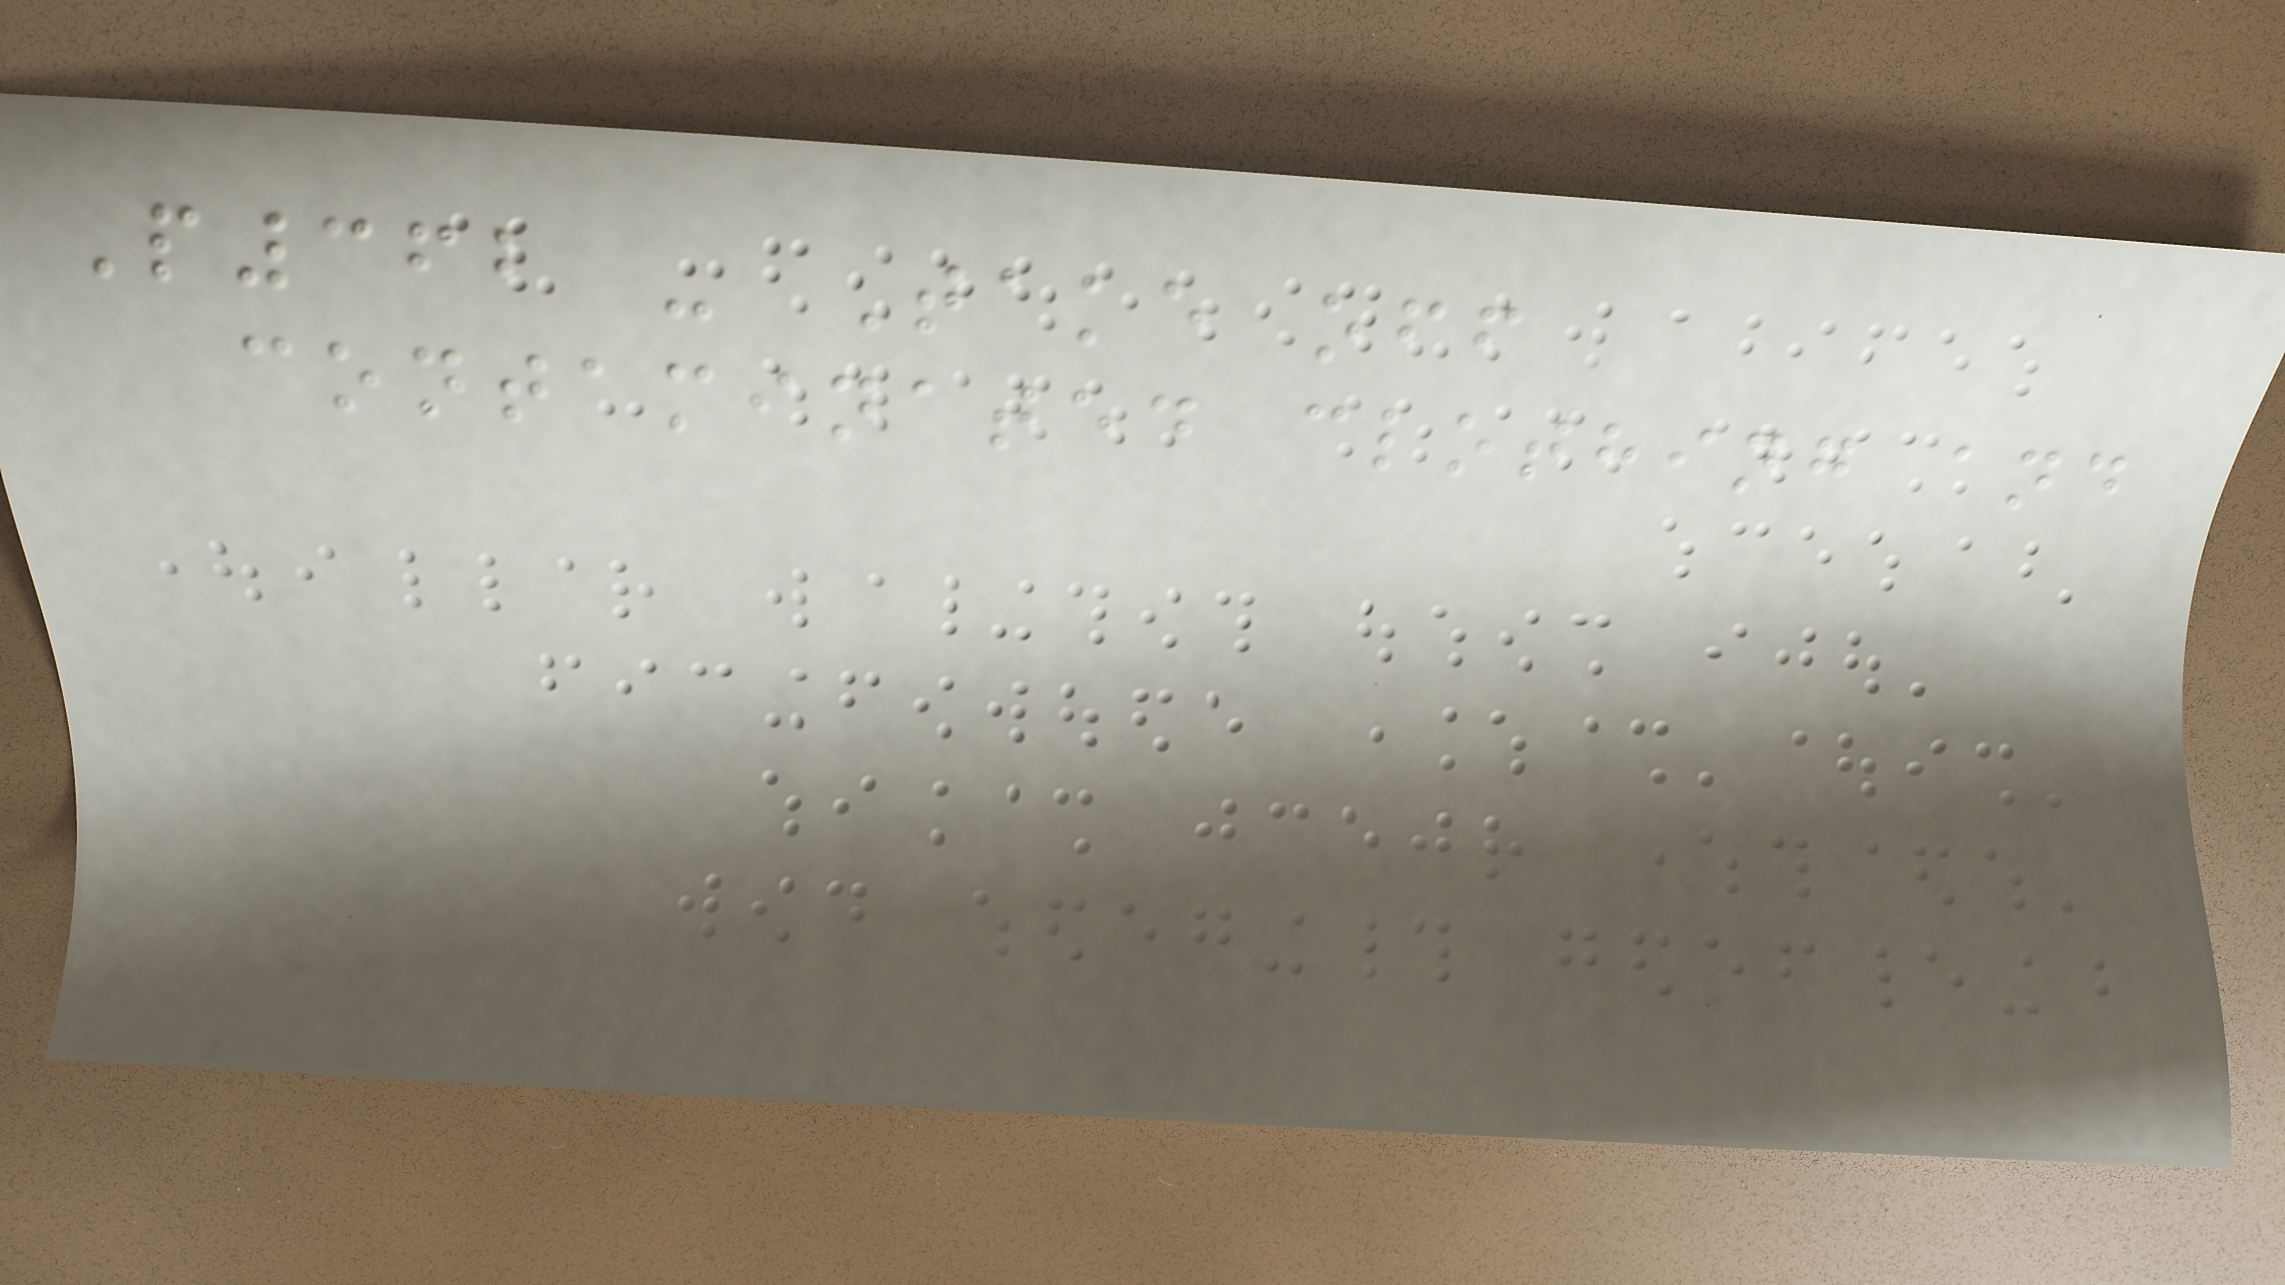P362 - Take off
contaminated clothing and
